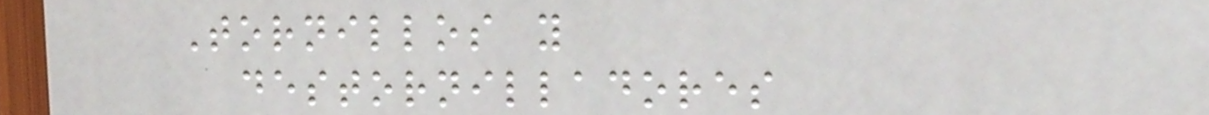Tornillos y
destornilladores
